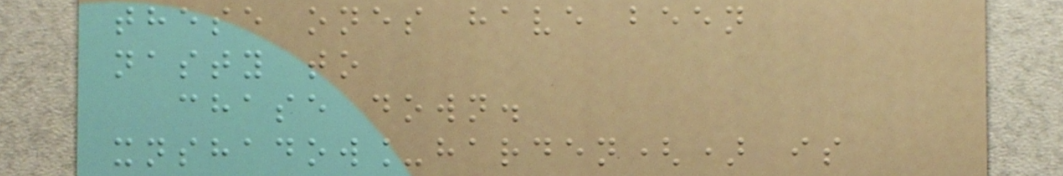these ones have been
nasty to
chase down.
xnshadow_harden() is
